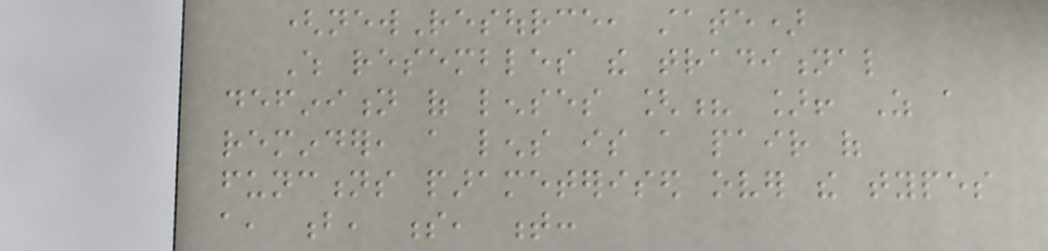(newResource, state)
Which resembles the traditional
definition of lenses [? ]! As a
reminder, a lens is a pair of
functions parameterised over the types
a, b, s, t:
